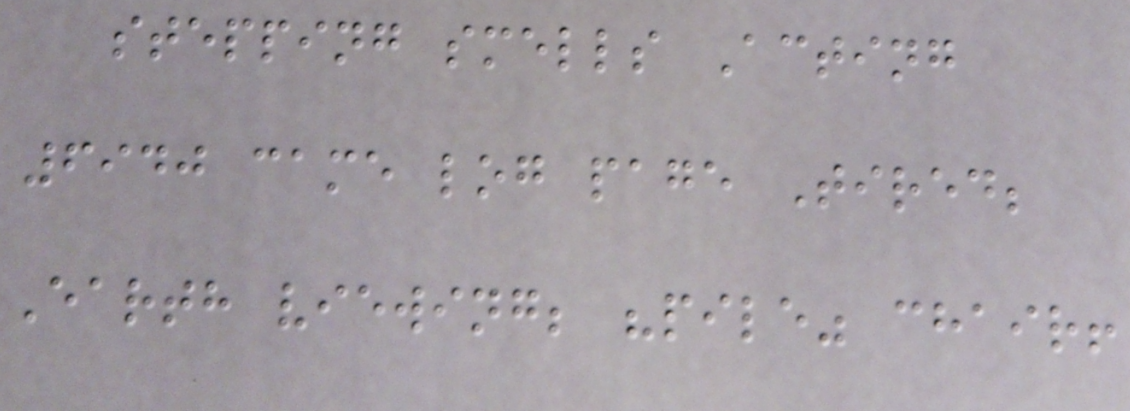stepping smells Acting
6940 came log page Tired;
Earth viewing; "pile" chair!
